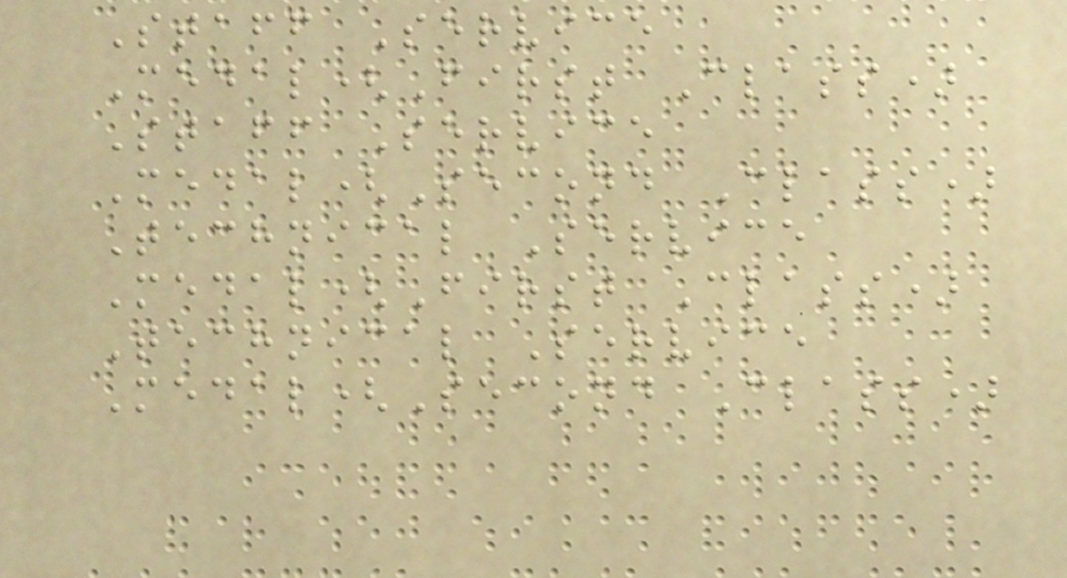Staff Service
Medal(First Class)
Staff Service
Medal(Second Class)
Technical Service
Medal(First Class)
Technical Service
Medal(Second Class)
